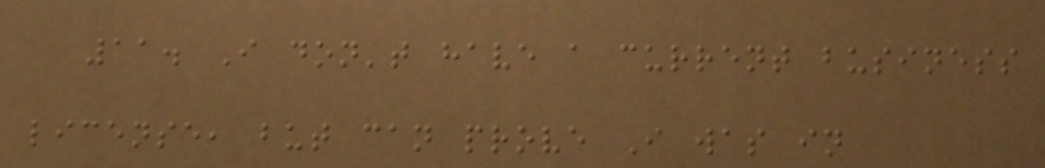11. I don't have a current business
license, but can prove I was in
